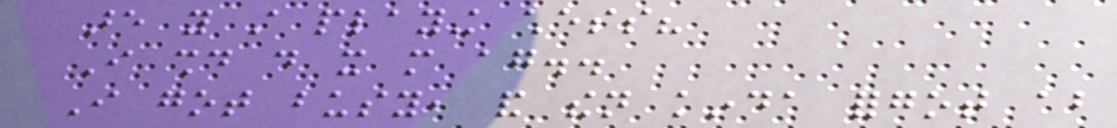are you still playing chess?
I should do it more again..
I got busy, and then kinda forgot about
